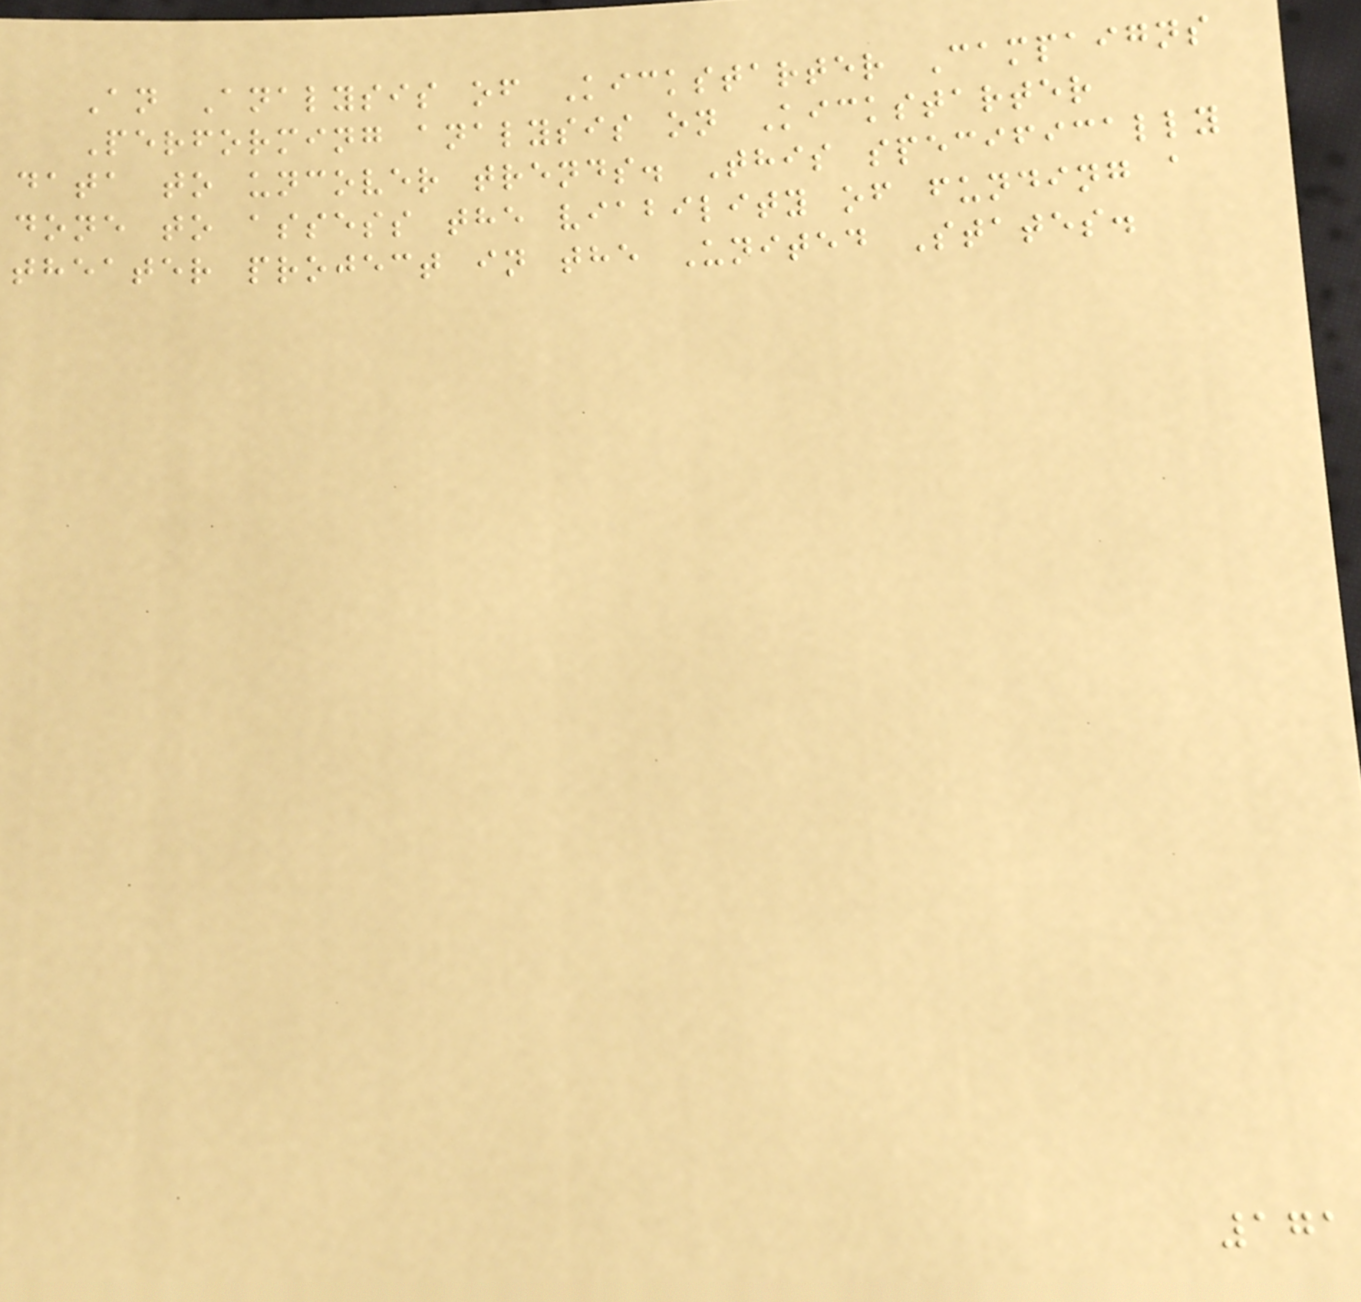An Analysis of Kickstarter Campaigns
Performing analysis on Kickstarter
data to uncover trends. This specifically
done to assess the viability of funding a
theater project in the United States.
171
